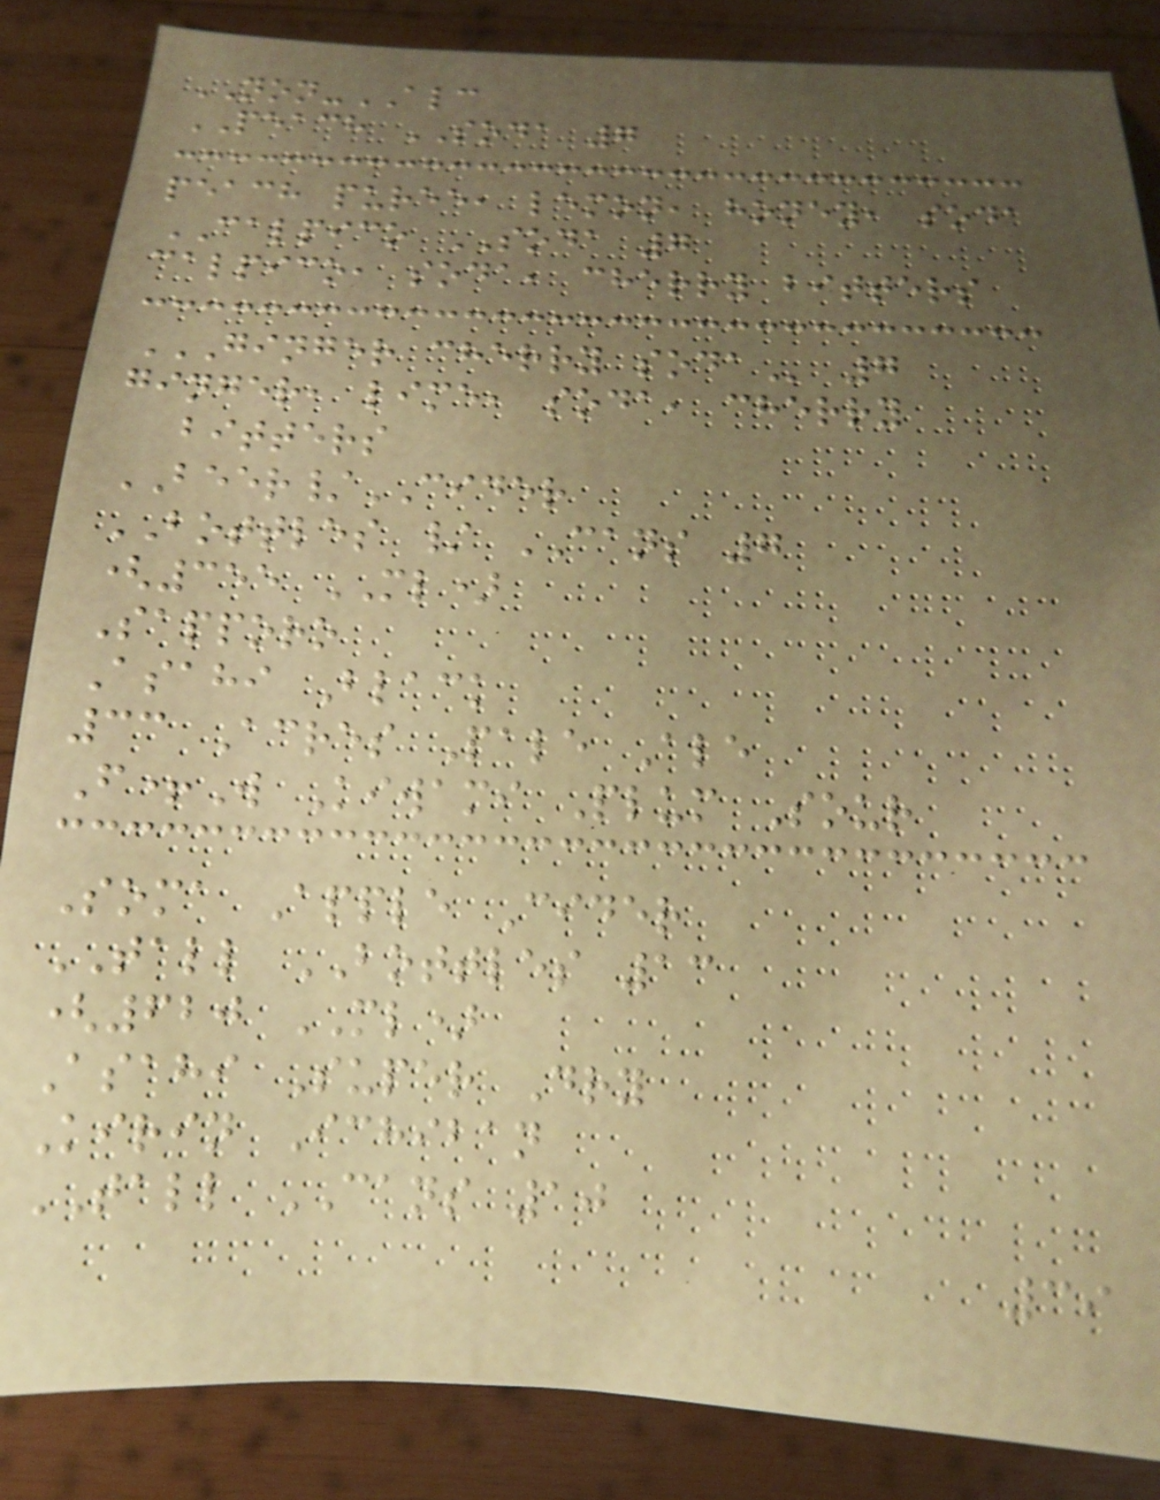NON-ALC
PEACH SODA 7
peach puree, lemon, honey, soda
CALPICO SODA 7
calpico, soda, cherry bitters
GINGER CHERRY SODA 7
ginger, lime, soda, cherry
bitters
BEER/CIDER
BOTTLES / CANS 7
(355 ML)
Sapporo
Asahi Black
33 Acres Pale Ale
F+W Kiwami Plum Sour
Soma Apple Cider
TALL BOTTLES 13
(620 ML)
Asahi Super Dry
Kirin Ichiban
TALL CANS 10
39
